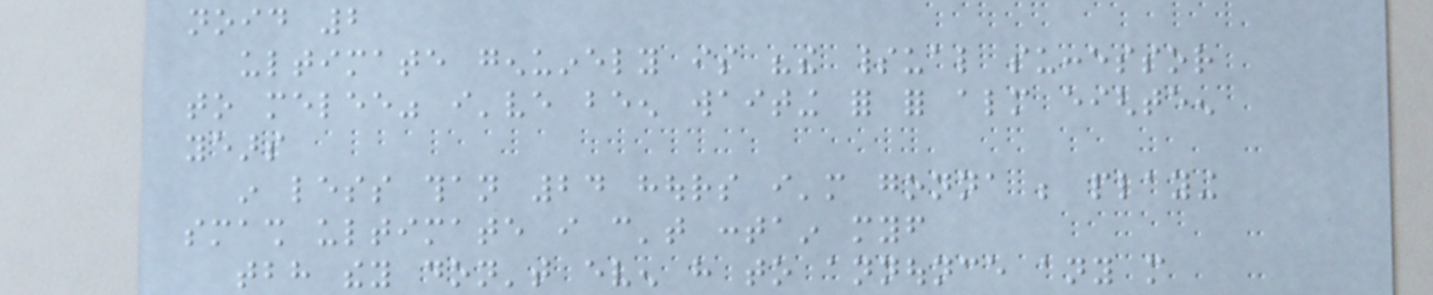noid 2
ultimate genuinely is "the spiritual successor
to melee" i've been waiting for for almost eighteen
years
in less than 24 hours i'm gonna be playing
smash ultimate i can't contain myself
tbh they don't even have to announce any more
